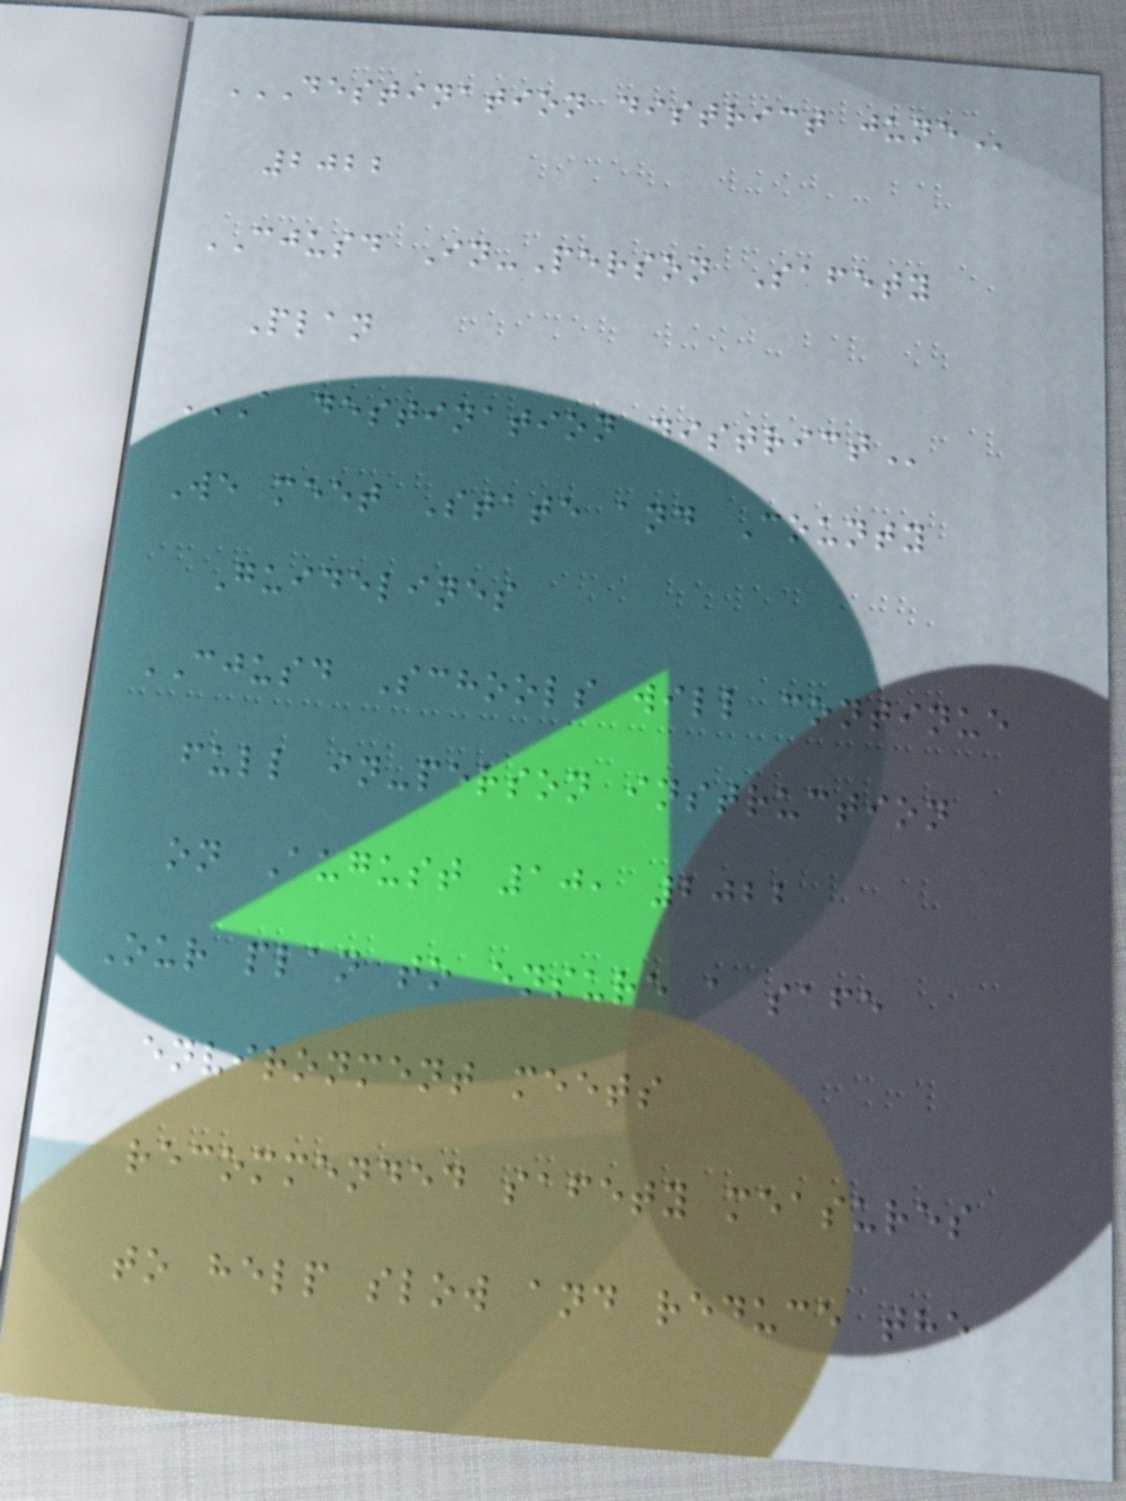DESTINATION DISTRICT JUNE
2022
CJUSD In-Person Safety
Plan
A DESTINATION DISTRICT
We meet State and County
Guidelines
CJUSD Schools will continue
full in-person instruction
on August 10, 2022
Our plan to ensure a safe
environment meets
recommended safety measures
to help slow and reduce the
